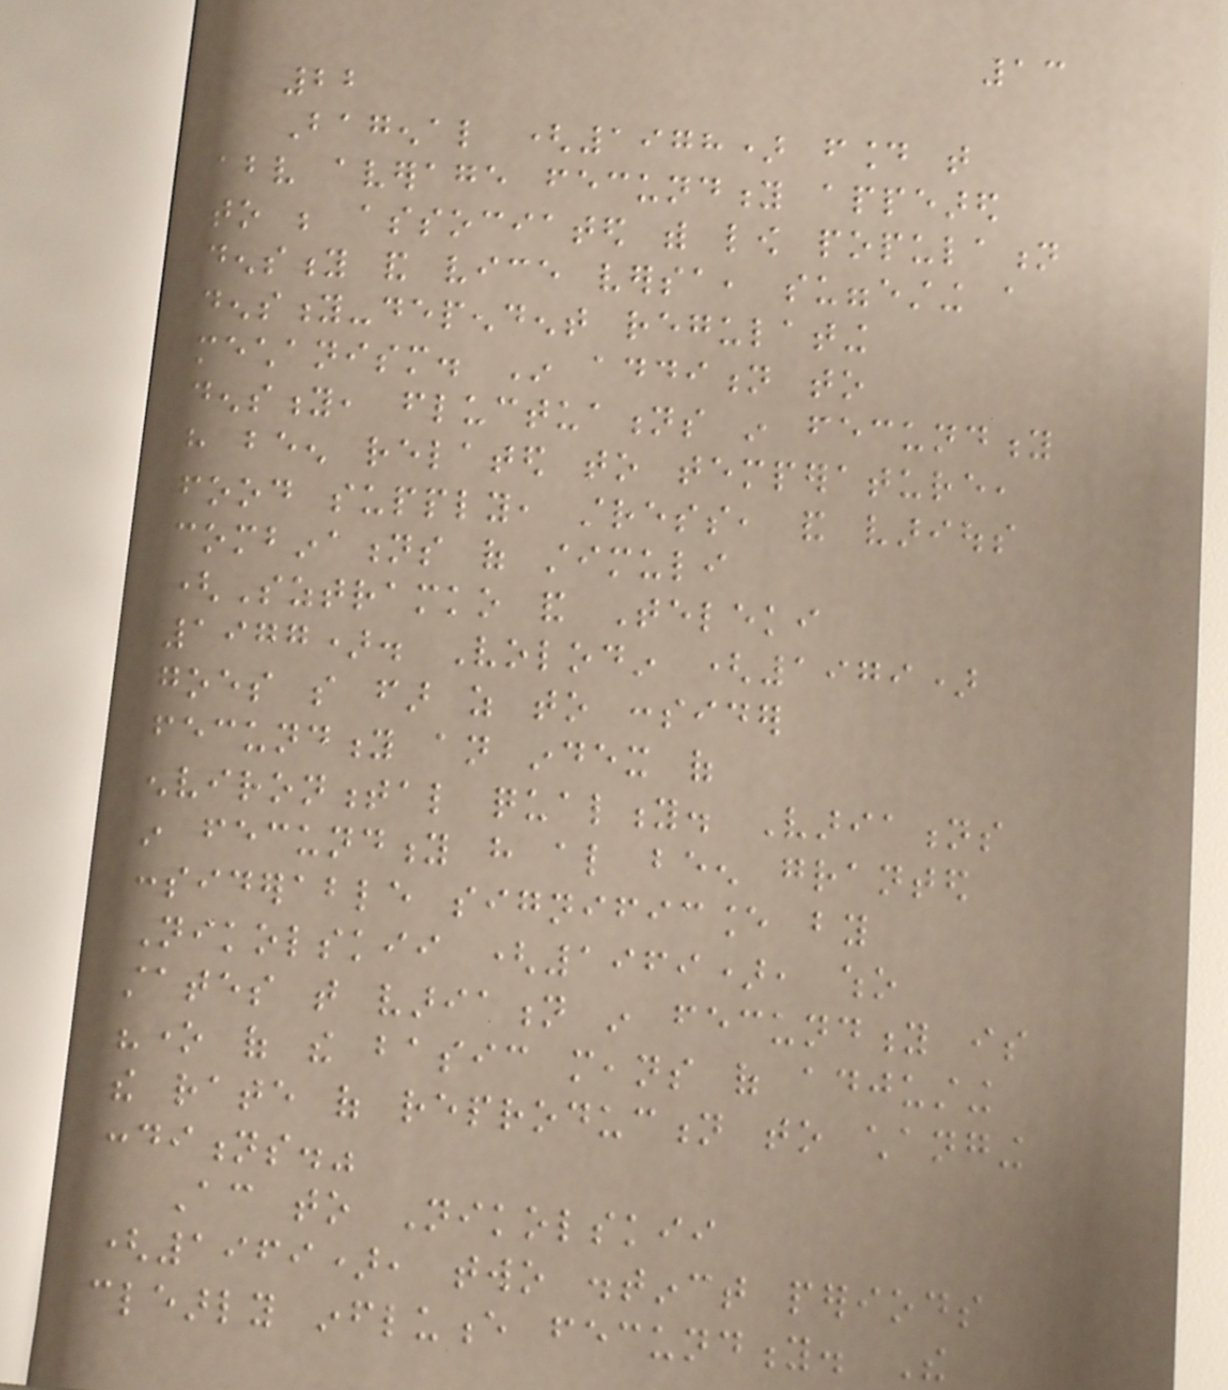13
22
Bagenal (1978) found that
above average fecundity appeared
to be associated with low population
density and vice versa, suggesting a
density-dependent regulating
mechanism. In addition to
density, fluctuations in fecundity
have been related to temperature,
food supply, stress, and various
combinations of stimuli
(Sztramko and Teleki
1977). Volodin (1979)
goes so far as to consider
fecundity an index of
environmental quality. Variations
in fecundity have also been granted
considerable significance by
Nikolskii (1969), who
states that variation in fecundity is
"one of the basic means of adjusting
the rate of reproduction to changing
conditions."
According to Nikolskii
(1969), two distinct periods
clearly influence fecundity. The
